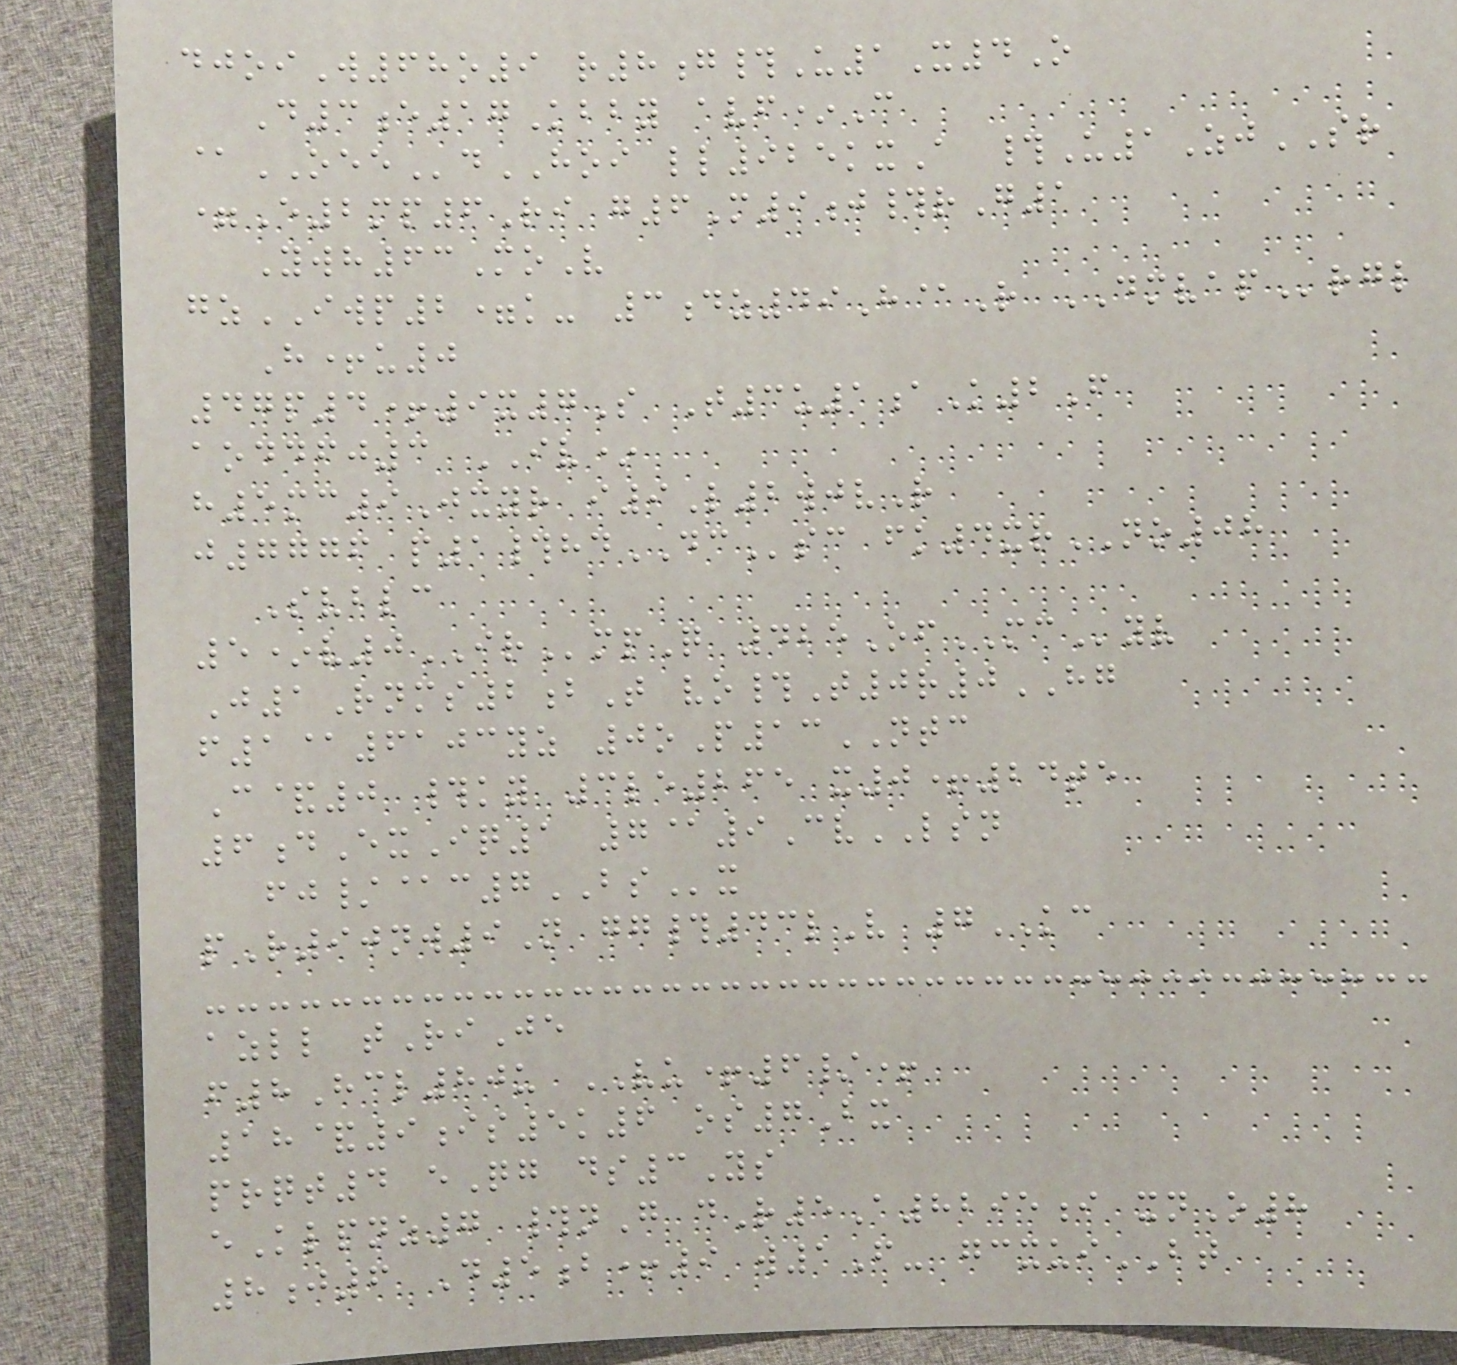djoiW68o9 r8g#U1X4O
D3e17Kbby avf*C
@OEEdHOI ll925kxA #U1ZjSR
=E2mp6Ri g6M9j#rG1
Ywh63MoV
gzIWP2=k- 3dz49H@R DMVAPrgl
H+u0
47p4+9x7S T3u1aK2F
aoddfj3 IV*
h5mc9Jxyr i9L2wjvR
j7776 p1#hdDCsc fk4xrNO08
Svblc
5*v0IRmpQ 425OfMCyv
J1Rnms2bT vo#T0r0HG
f1@6103yz 0oP13NTC
C&0 #ky 3le265 x0+24te
6dExIq1 7@9CvLSN
fj/@c7BSx
pR90nw9N gg#43lV 7KC
azll tRiJe
f8Hcl80u VU+6/+
18&9is5k6 os7Bx
prqt4 eQg ds3Ys
eKlpnz7 #nG dR5A8295i xnO8
8j6 D5b+9 w1F- gcxuiBT
